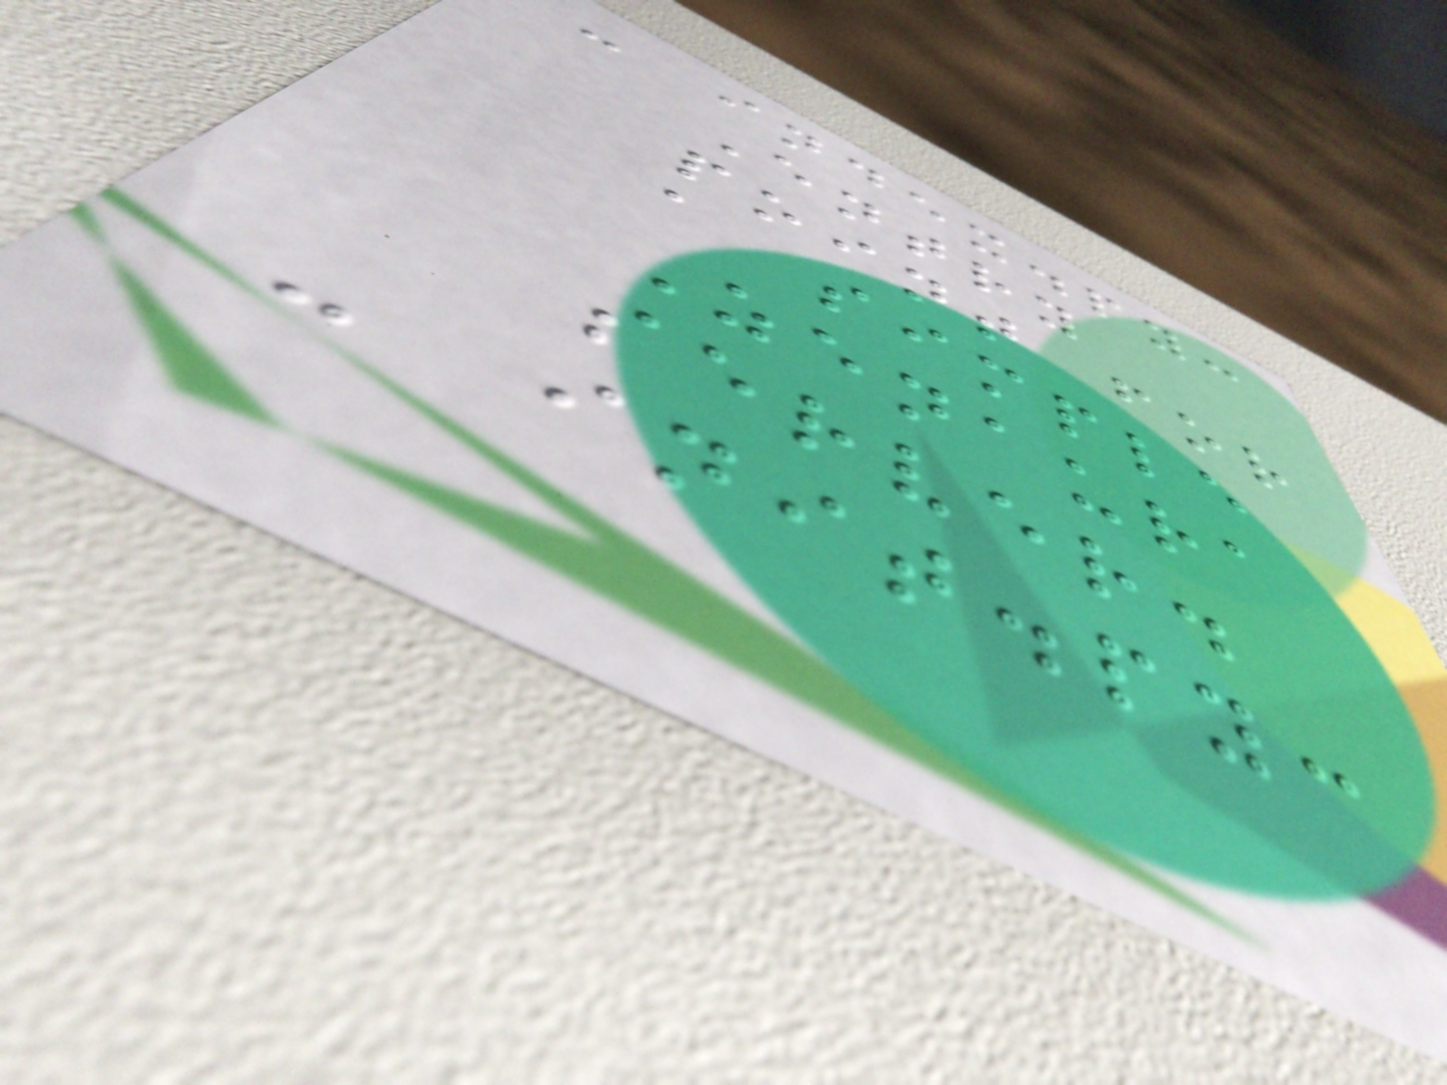- index.py:
Entry
point for
a simple
Zenaura
server.
- init.py:
